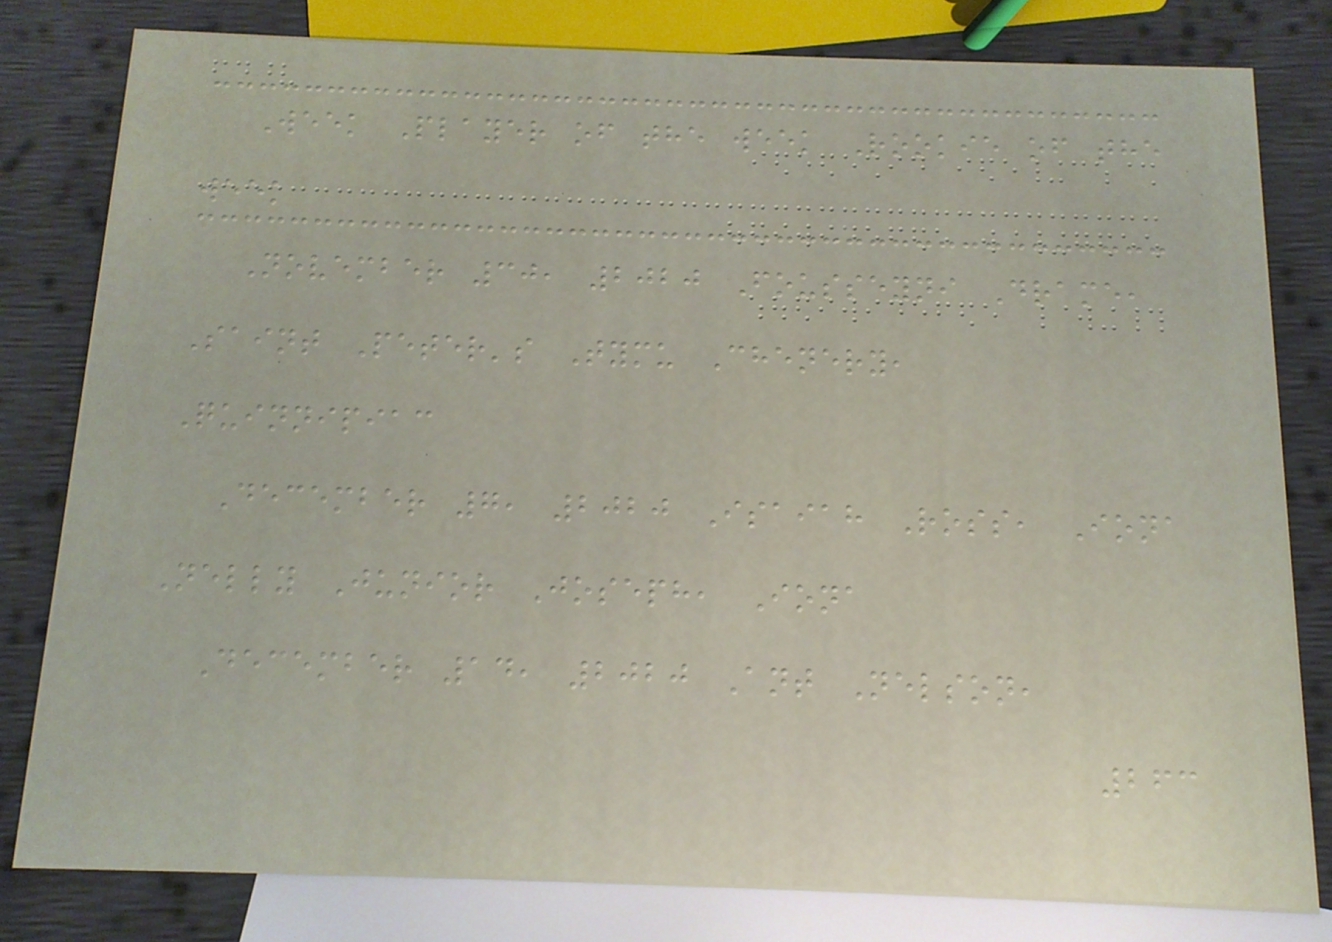Week Player of the week Rookie of the
week
November 30, 2020 Fousseyni Drame,
Saint Peter's Tymu Chenery,
Quinnipiac
December 7, 2020 Isaiah Ross, Iona
Nelly Junior Joseph, Iona
December 14, 2020 Ant Nelson,
263
